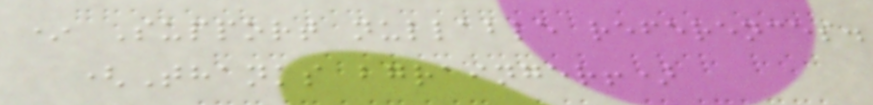* Support nullable references.
(Thanks bgrainger!)
